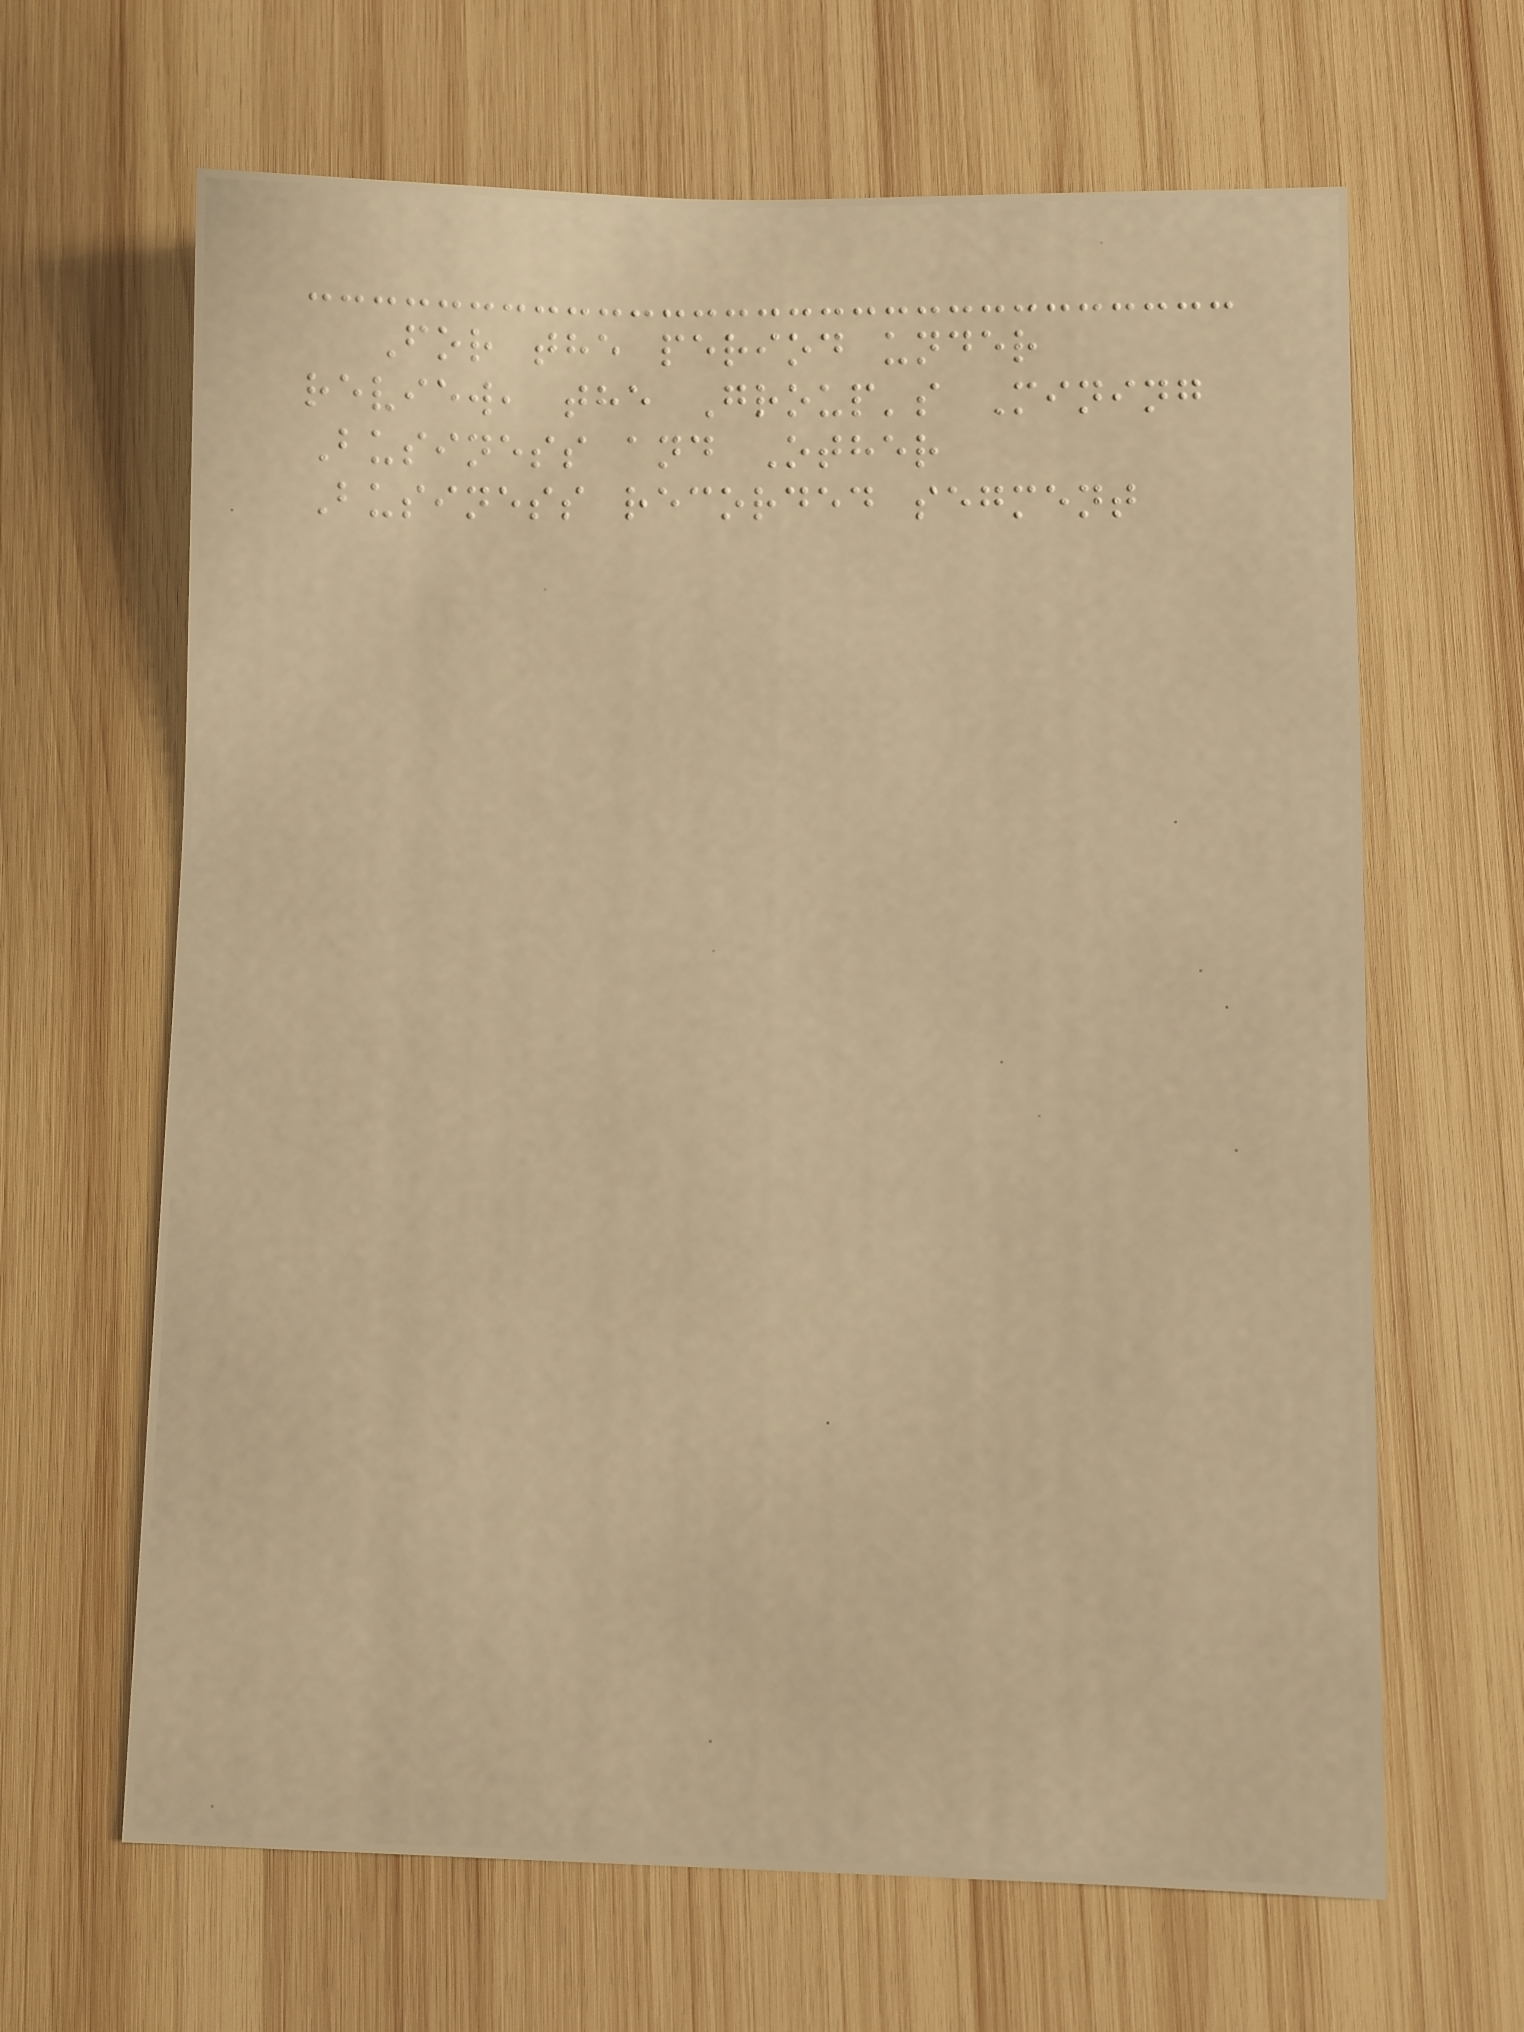For the period under
review, the Group's Mining
Business and Other
Business recorded segment
